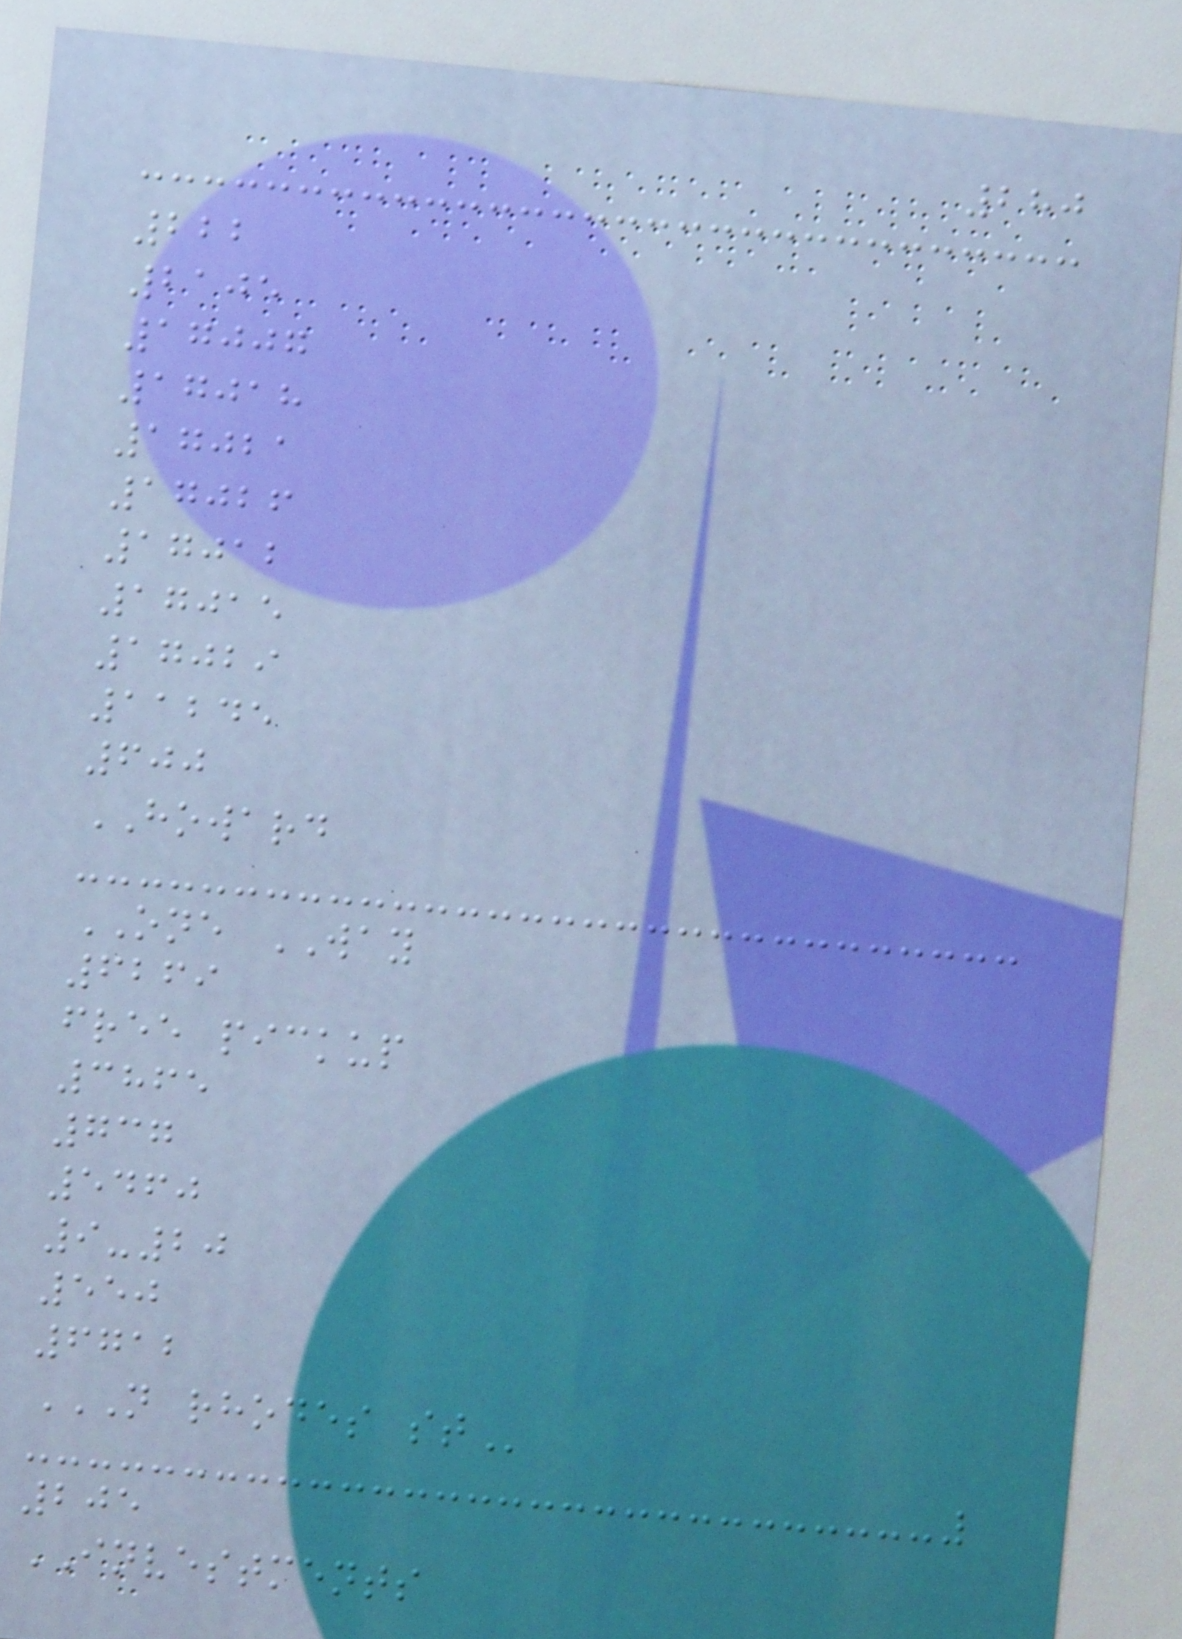280
222
2105
17007
17018
17021
17026
17012
17015
17029
11245
600
HOWARD
ONE WAY
6269
free pickup
3865
737
5460
9-20
550
6712
N RHODES ST
205
INVESTMENTS
